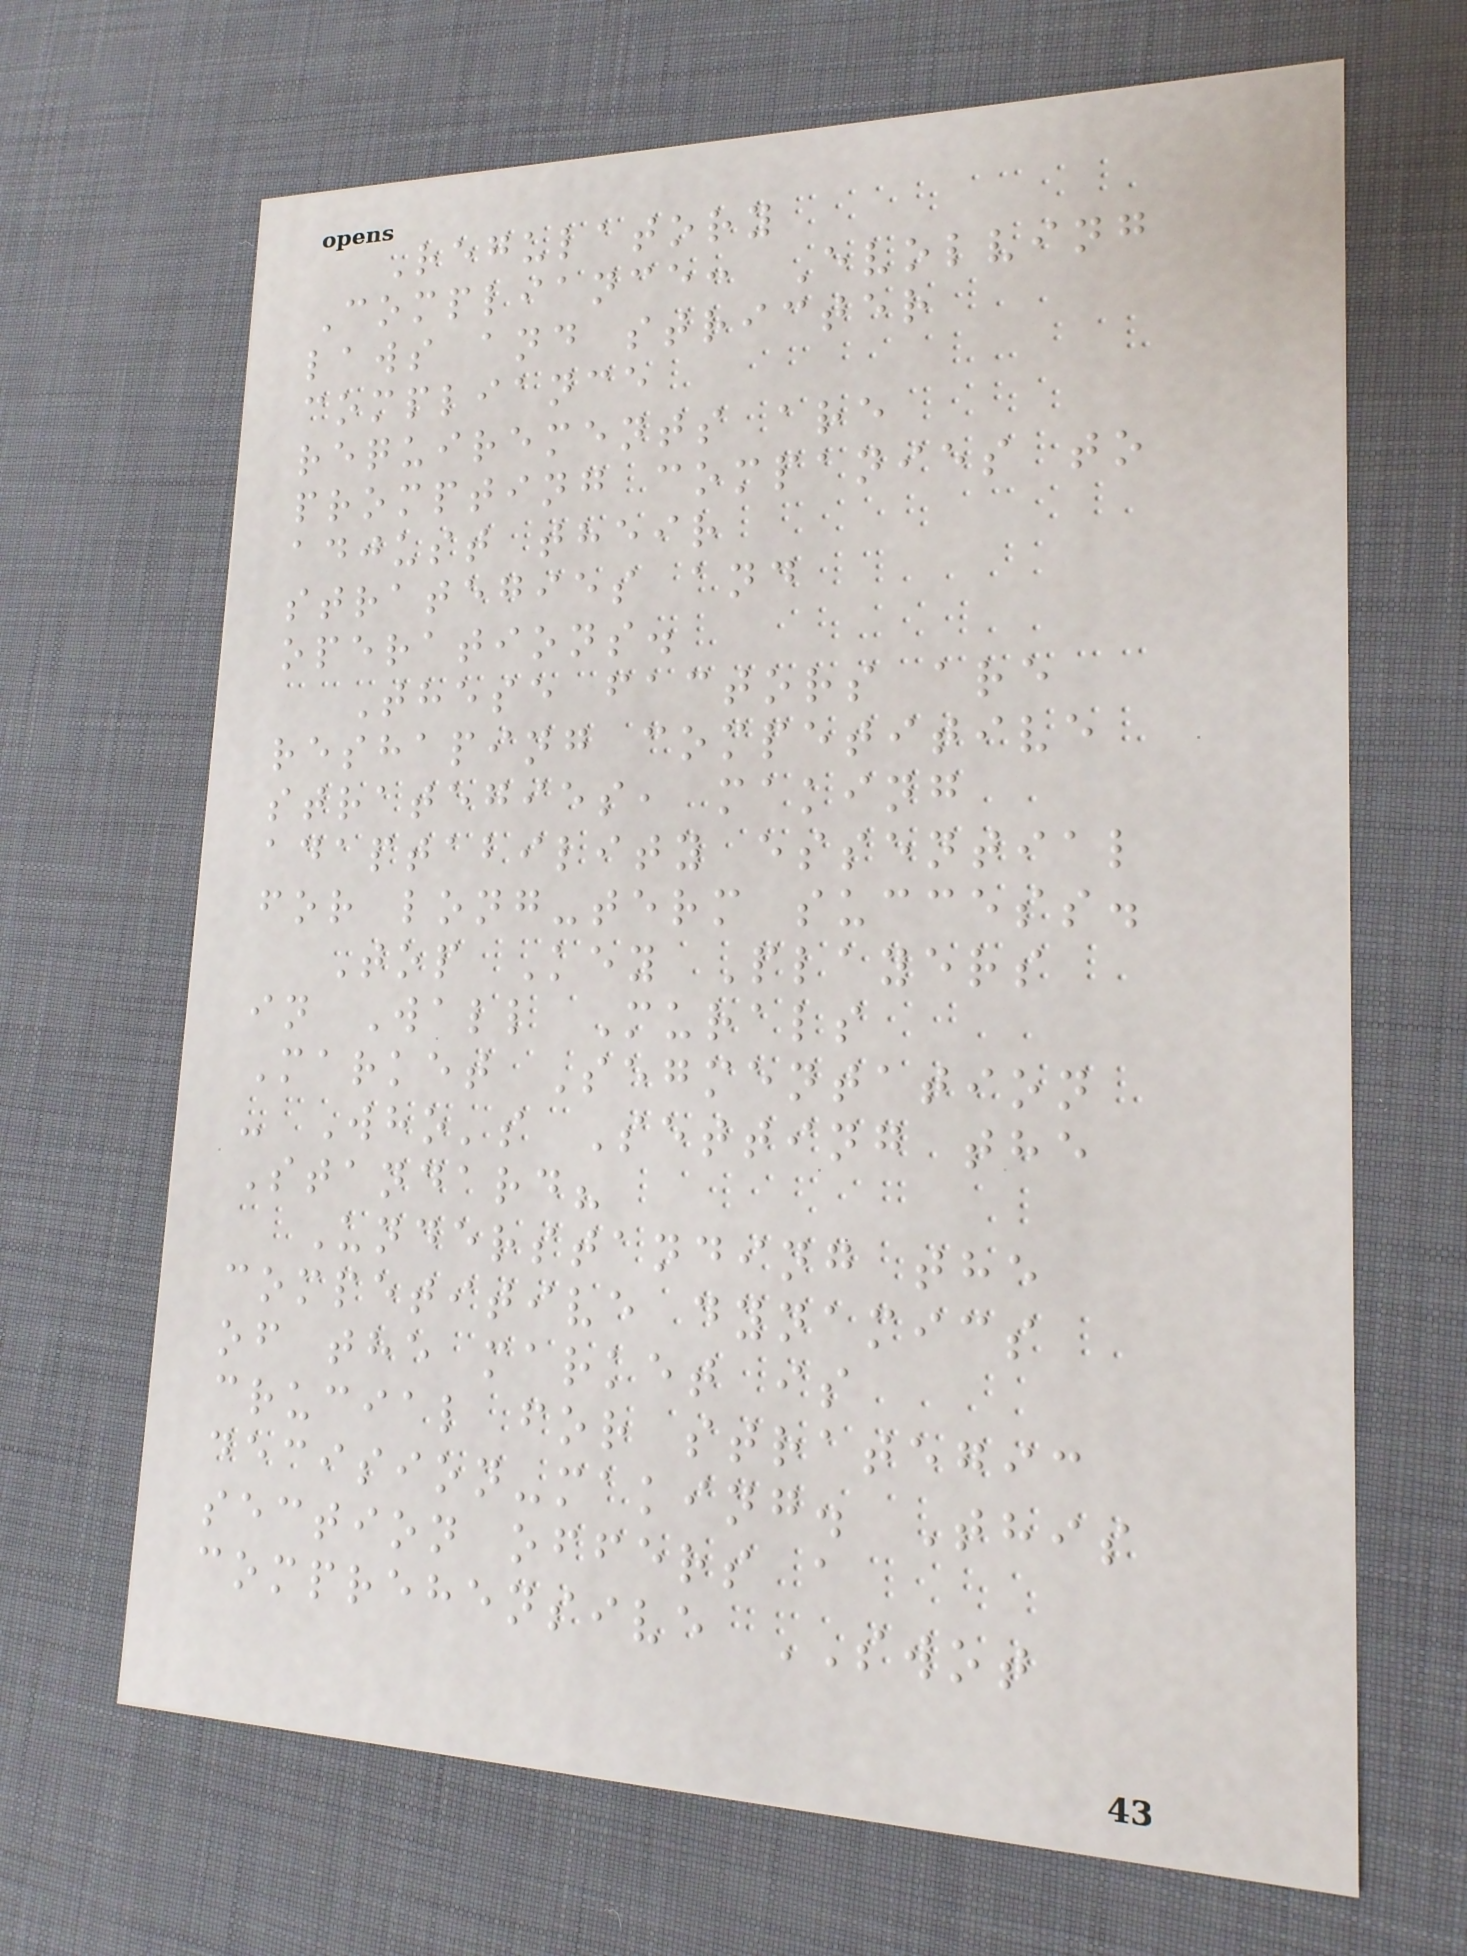Regulatory
Compliance: Evolving
laws and stricter
compliance
requirements are
prompting companies to
adjust their
strategies and
operations.
These factors are
reshaping competitive
strategies, making
adaptability essential
for long-term success.
Top Key Players
in Wall Murals
Market Segmentation
- Who's Setting the
Standard?
Understanding the
competitive dynamics
of the market is
crucial for strategic
decision-making. This
section offers a
comprehensive SWOT
